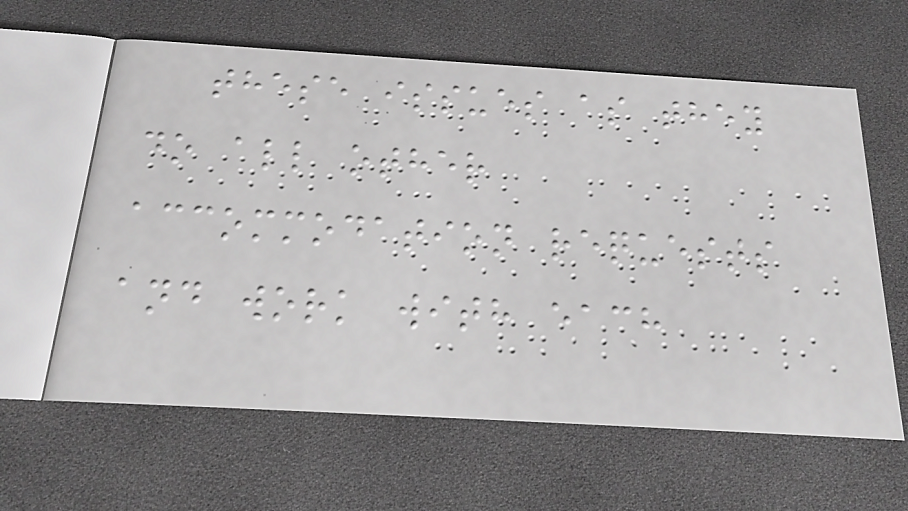these issues as they
do all other
accommodation requests
and work with each
